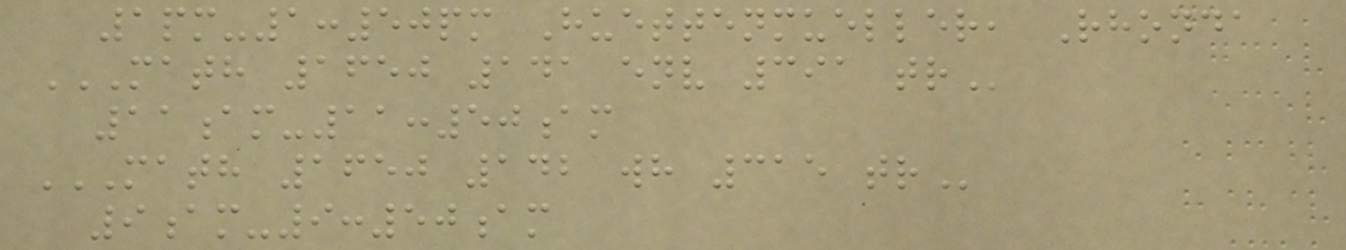1pm-1:50pm Huettenmueller, Rhonda
MATH 1650 141 ENV 391 TR
11am-11:50am
MATH 1650 142 WH 315 TR
9am-9:50am
